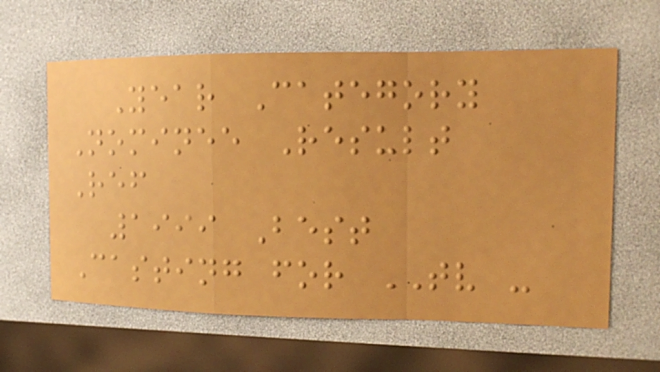Year Category
Nominee Result
Ref
1999 Best
Casting for TV -
